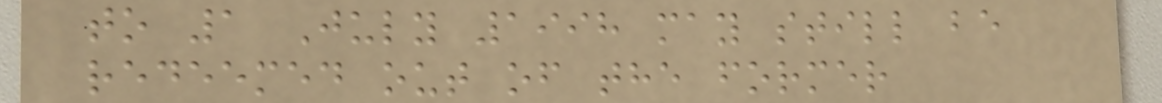to 1 July 1998 may still be
redeemed out of the former
